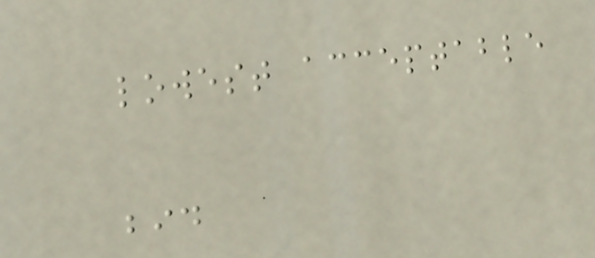lowest acceptable
bid
